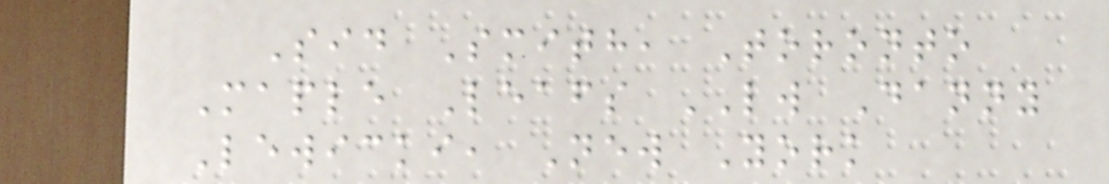Sid Smith, Toronto
Maple Leafs LW Danny
Lewicki, New York
